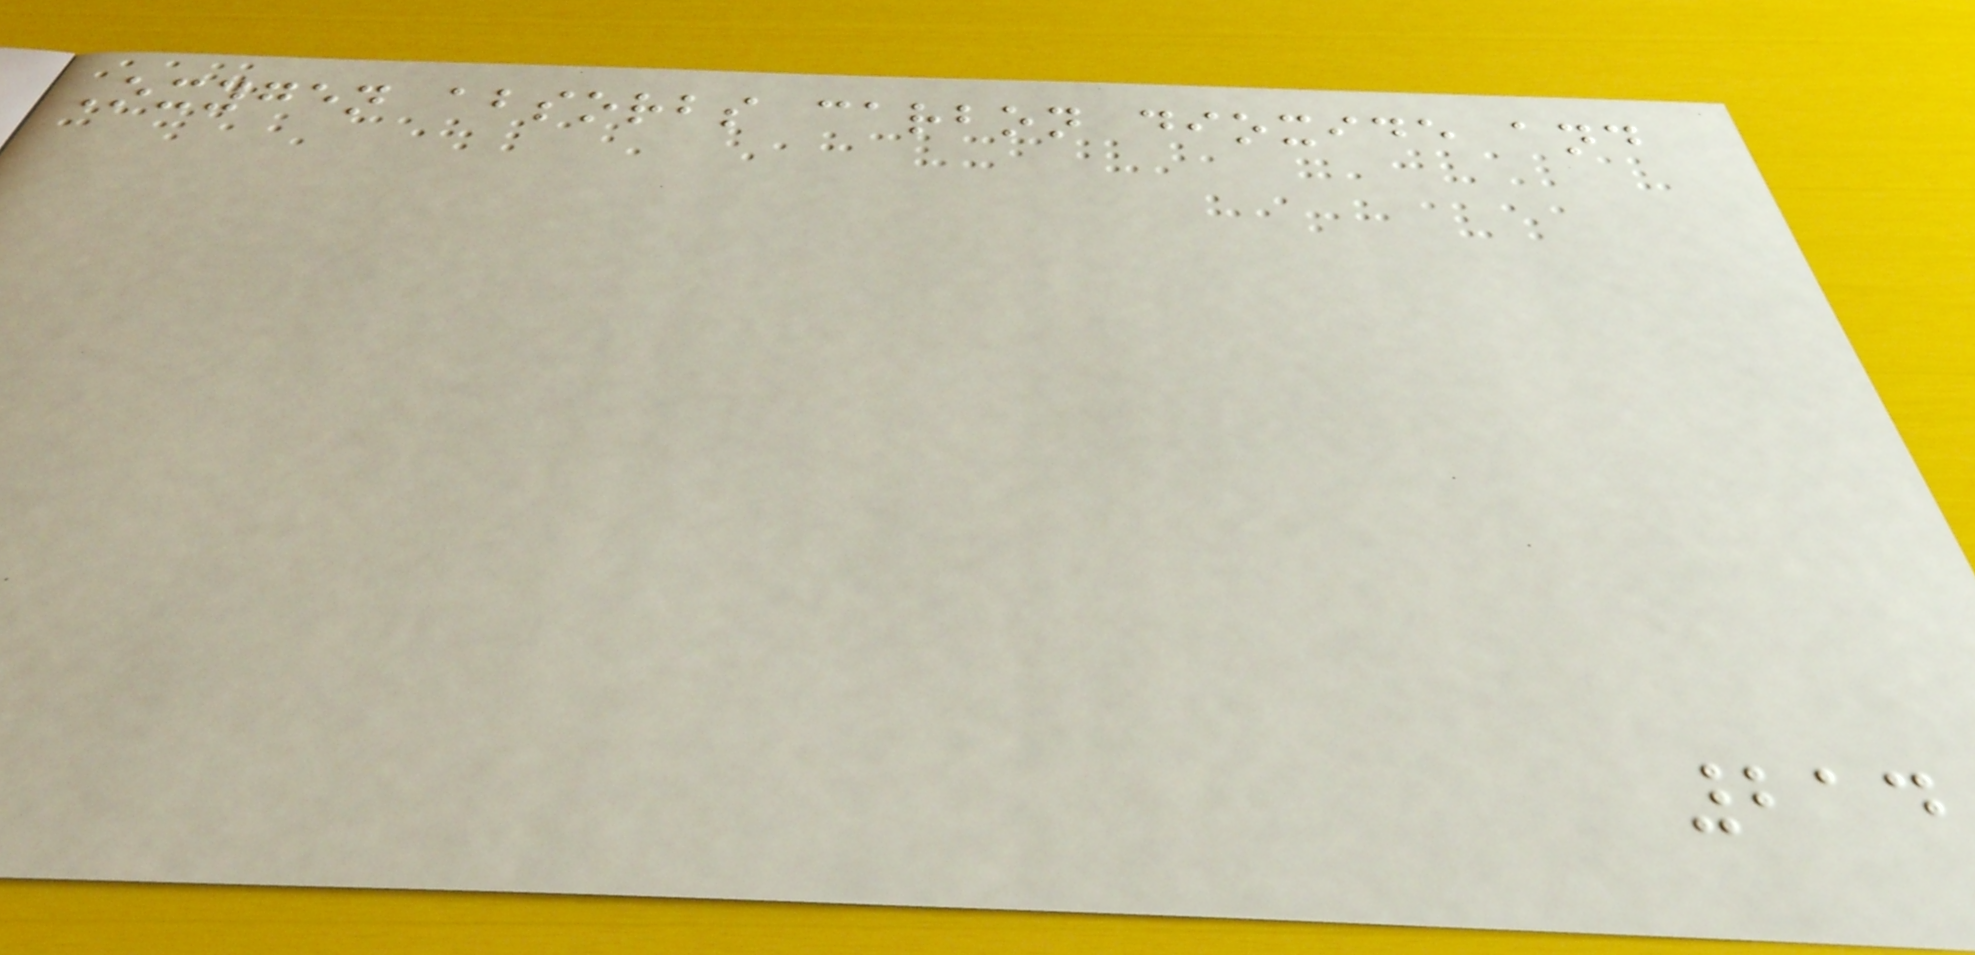Oxygen absorbs carbon dioxide and
214
